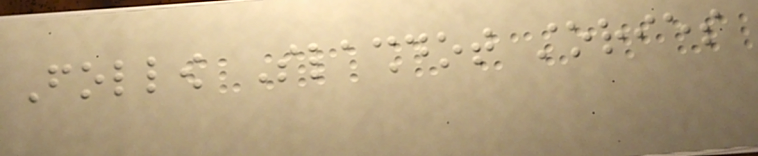Follow Slashdot stories
